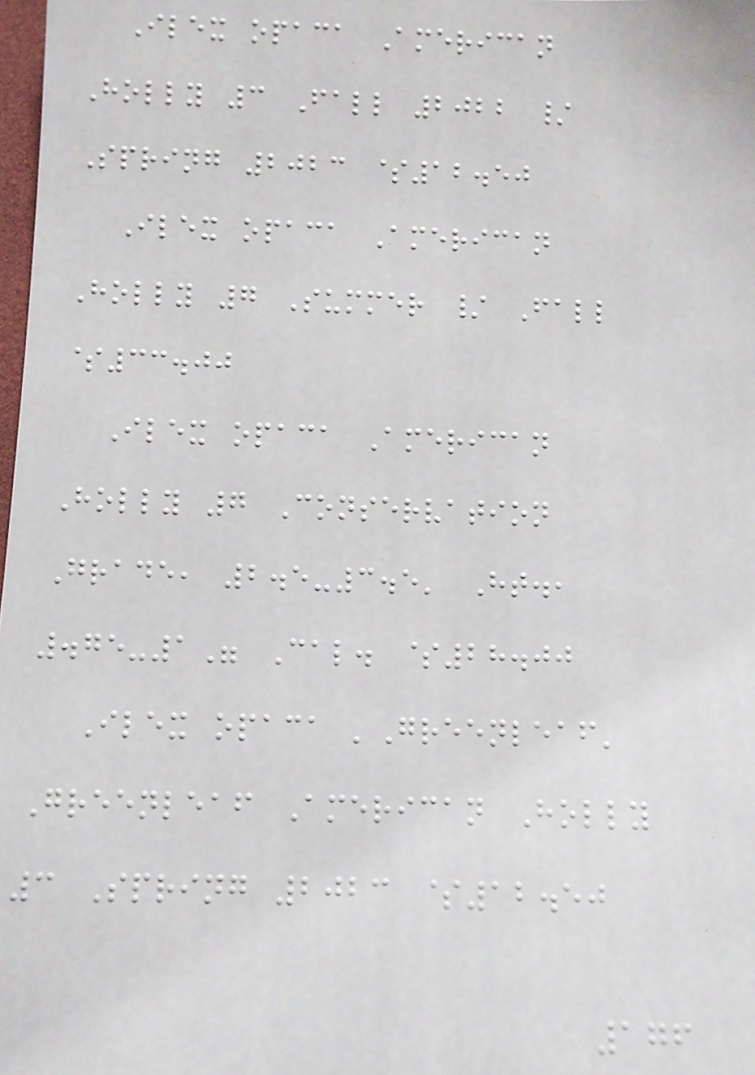Ilex opaca American
Holly 3 Fall 2022 /
Spring 2023 $12.50
Ilex opaca American
Holly 7 Summer / Fall
$33.00
Ilex opaca American
Holly 7 Conservation
Grade, 2.5-3.5' Ht.,
.75-1" Cal. $28.00
Ilex opaca 'Greenleaf'
Greenleaf American Holly
3 Spring 2023 $12.50
176
